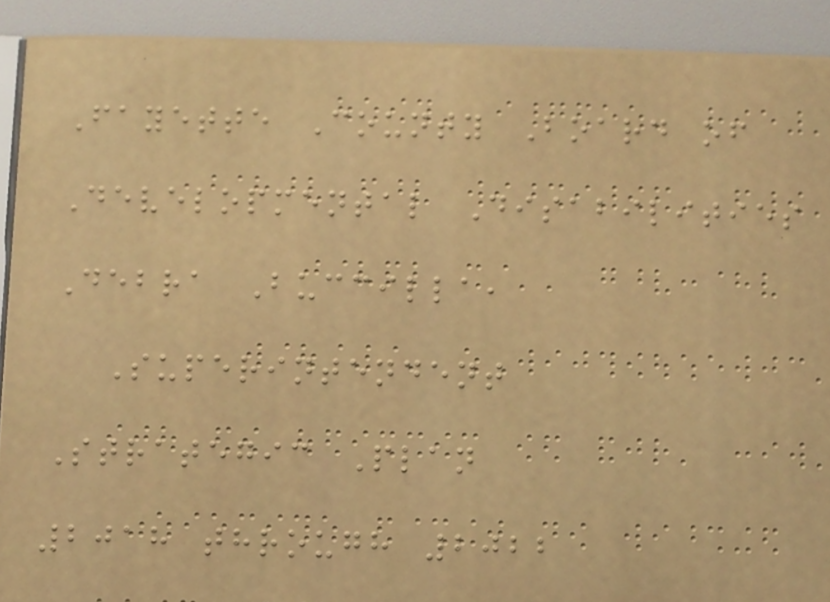Fayette County Board of
Developmental Disabilities
Debra Buccilla,
Superintendent
Strategic Plan
2018 through 2022
